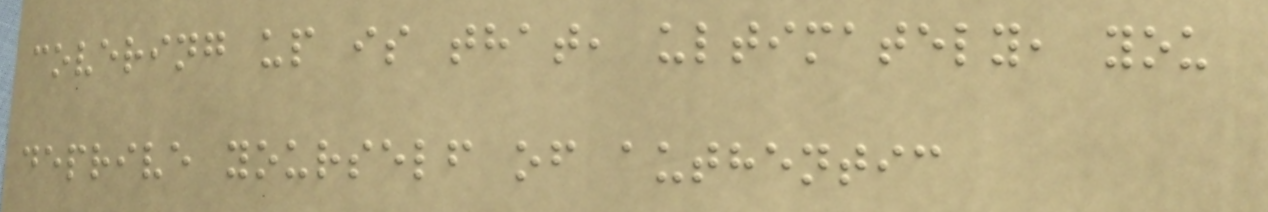covering up is that, ultimately, you
deprive yourself of authentic
